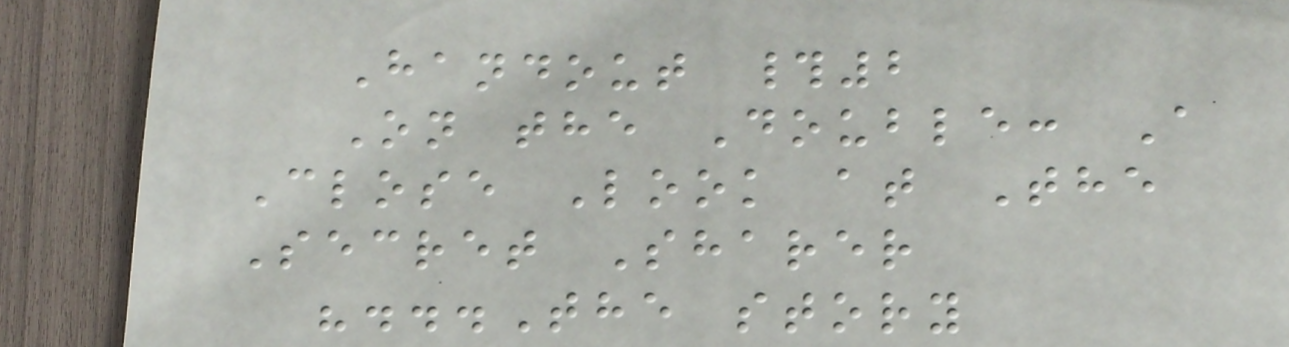Handout #2
On the Double: A
Close Look at The
Secret Sharer
"...The story
